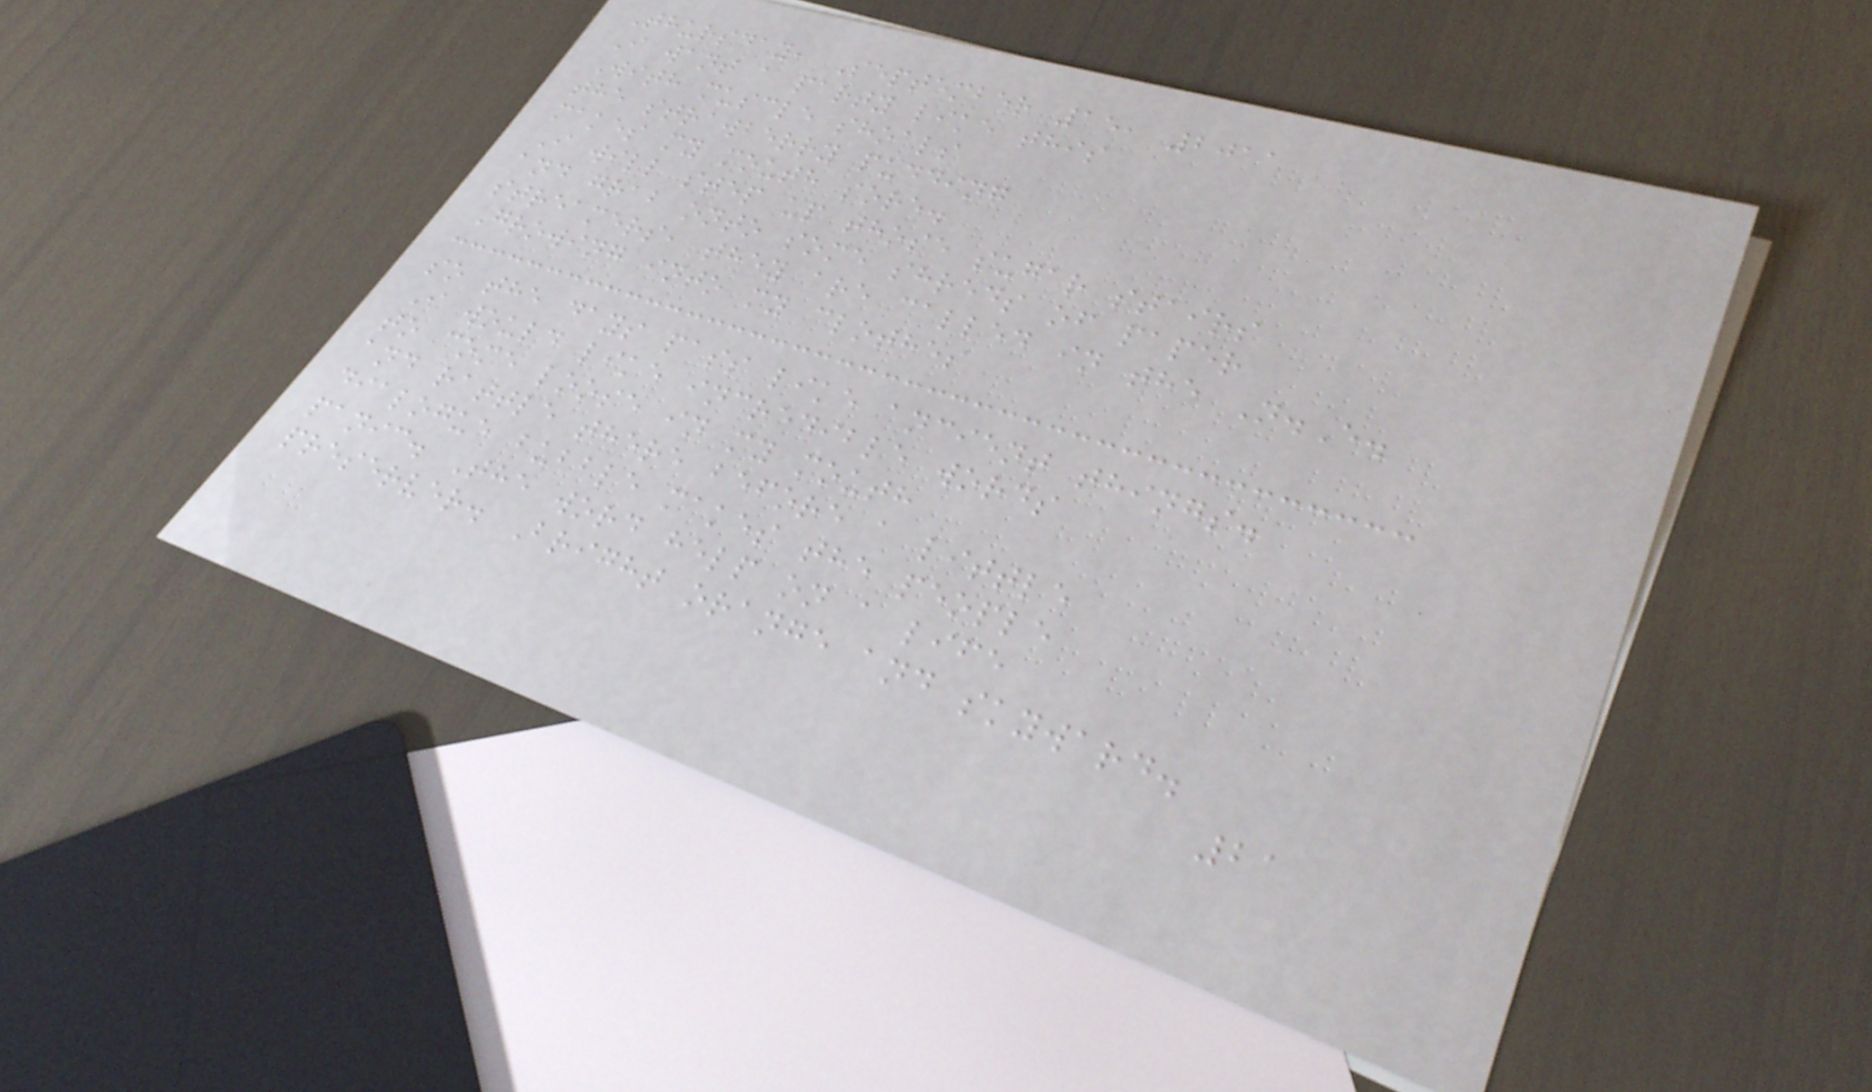Thursday, September 15, 2011
I want a party like this
With muscle shoals
the strawberry pudding
makes my mouth sore.
I will step up those sugar stairs
and grab onto some shreds of paper
streamers, they are called in the N.E.
Growing into my clothes
so the days pass like ancient things.
I would like incredible words
to come loose in my mouth
and rattle there before a little
dialogue bubble makes the people
panic. The word help on a life
preserver. Bright orange and skyward.
21
